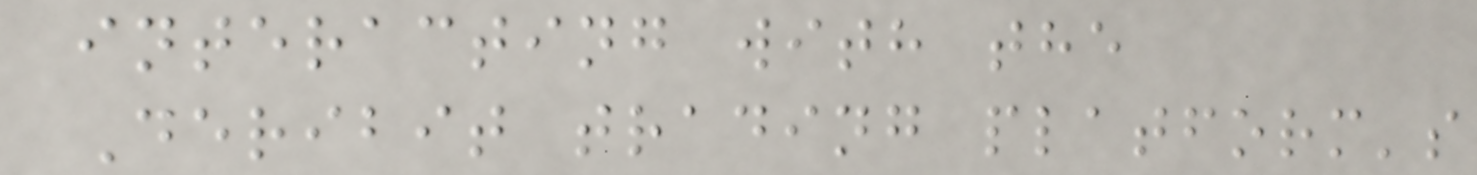interacting with the
Deribit trading platform's
